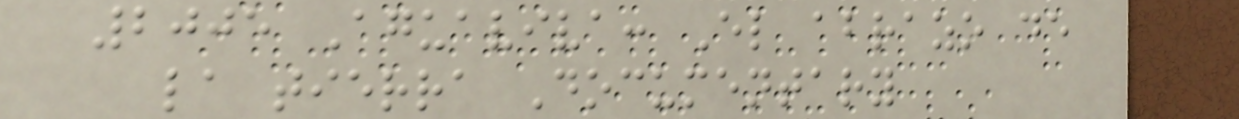2005 Aguaviva: El abrazo de
la tierra Documentary
